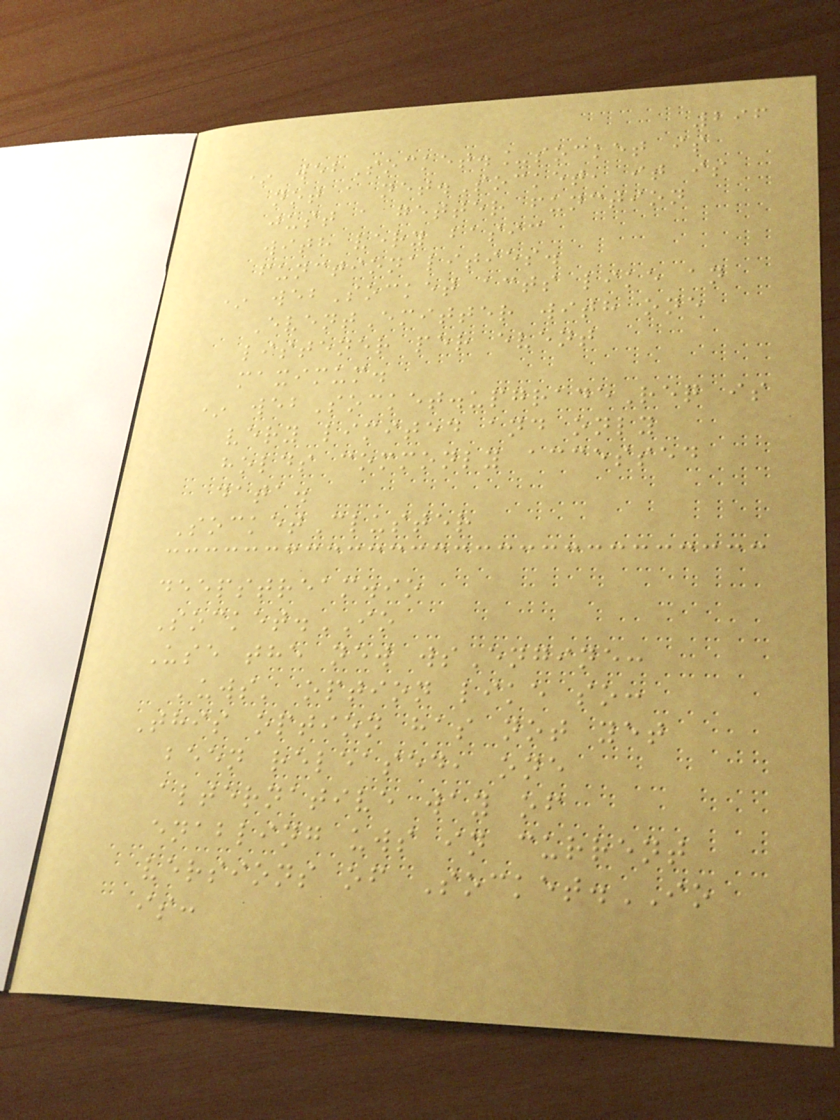296
* webSocket._socket is
not a net.Socket, it is
just a getter function
with very basic
functionalities.
* webSocket acts like an
EventEmitter with one
listener per event
maximum.
* webSocket.upgradeReq is
very limited and only
holds commonly accessed
data.
SocketCluster
deepstream.io
Socket.IO
Use the new wsEngine:
'uws' option like so:
This option has not yet
been released, one
alternative way of
enabling uws in current
versions of Socket.IO
is:
